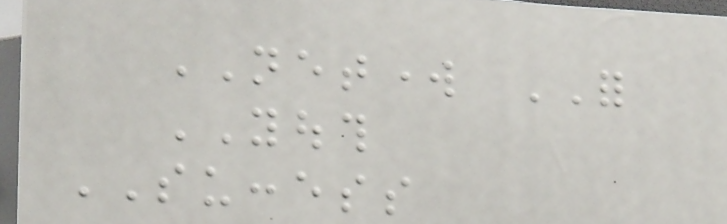NETWORK FOR
YOUTH
SUCCESS
